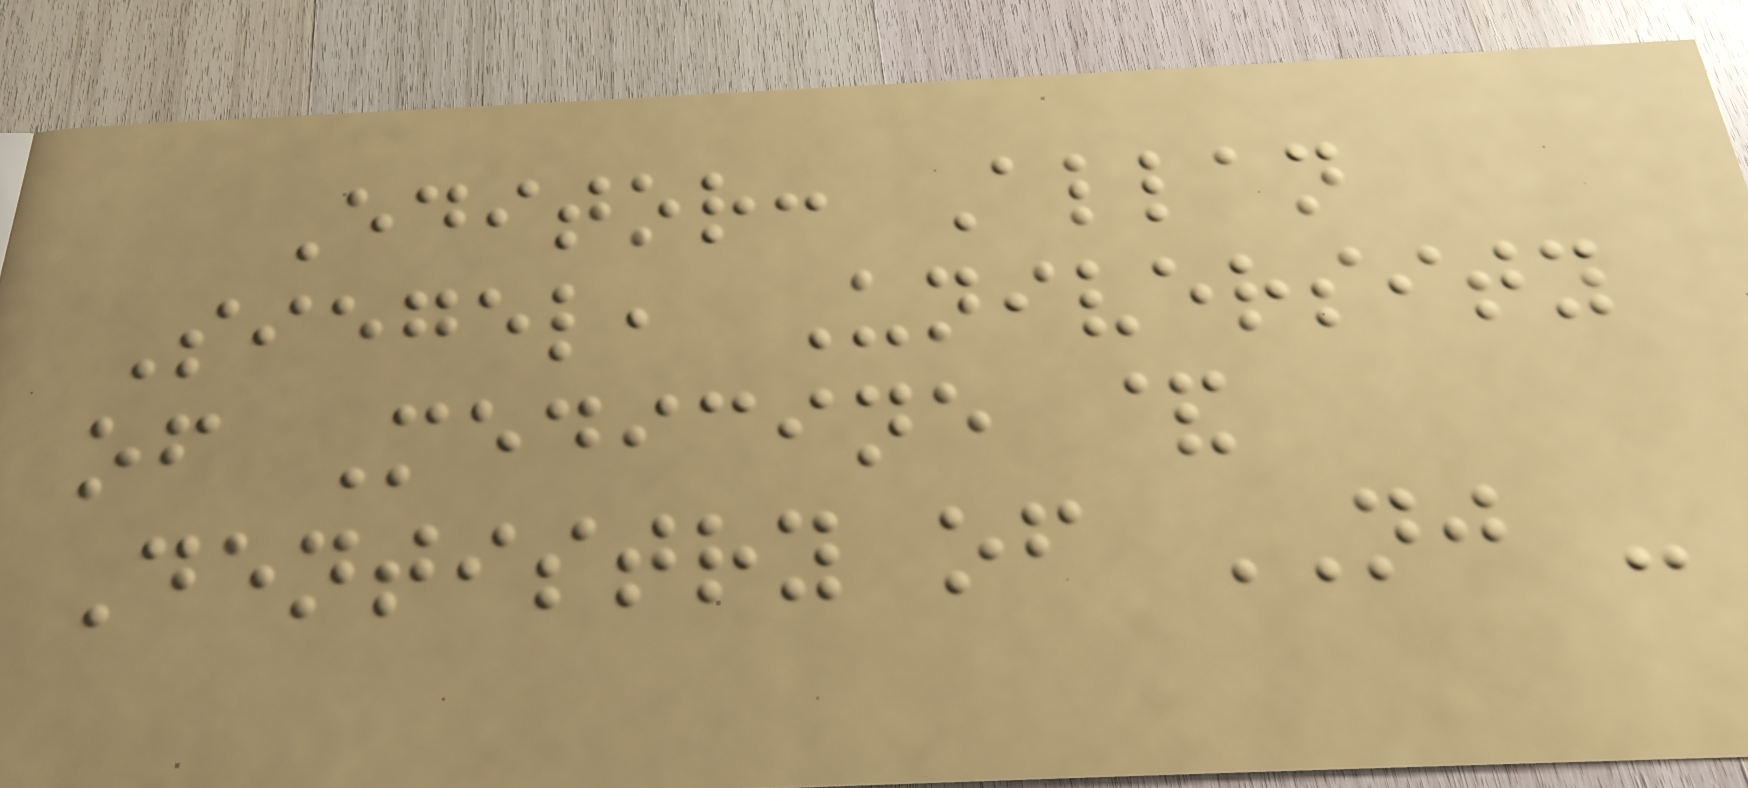Editor: Allan
Siegel, University
of Medicine &
Dentistry of NJ -
